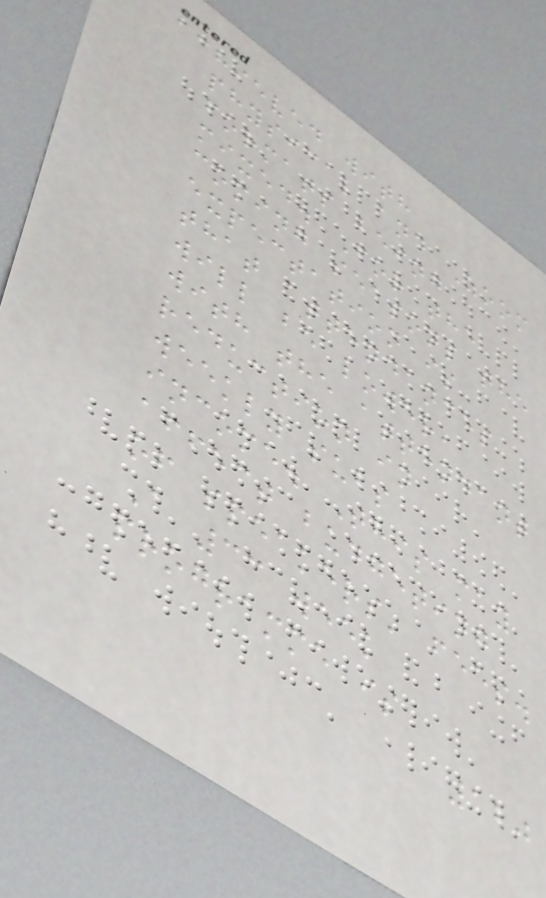achieved with
physical and Zoom
formats being
mixed. For the
coming seasons the
expectation is
that attendances
will be lower,
with the attendant
reduction in
weekly subs
income. This may
affect budgeting
of speakers' fees.
A 33 week
programme is
120
